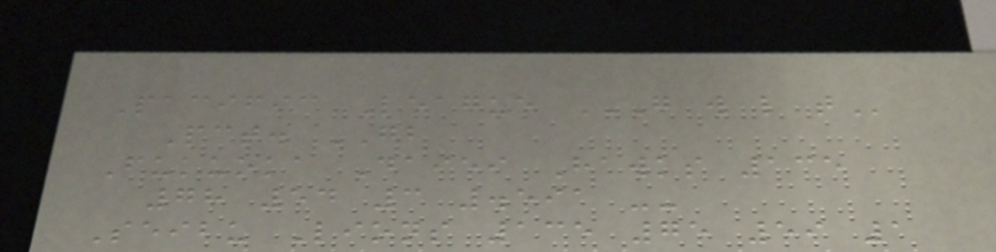Pacific League G W L T
Pct. GB
Fukuoka Daiei Hawks 135
78 54 3 .591 --
Seibu Lions 135 75 59 1
